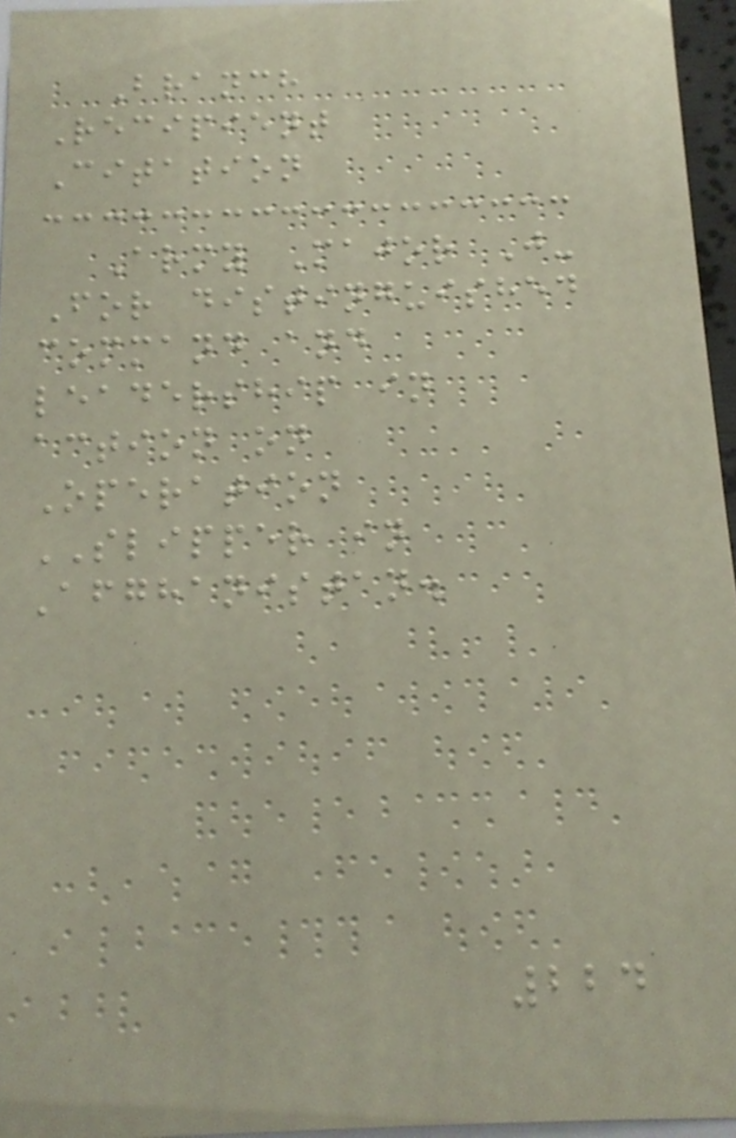Branch
Recipient
Citation
Army Major J-
For distinguished
command and
leadership in
action on
Operation
SLIPPER in
Afghanistan.
224
